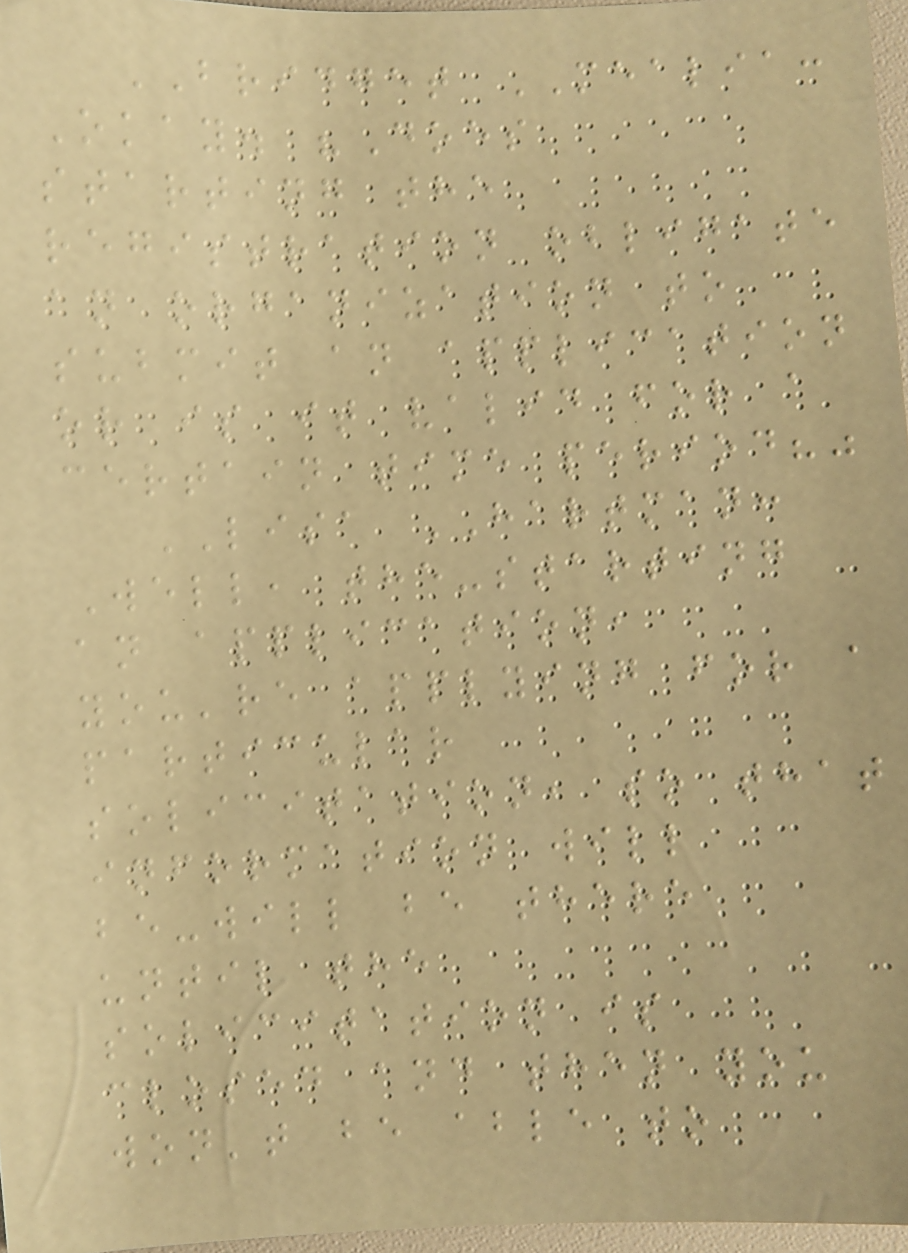BRIDGET MEALIA:
Okay. "Does
starting the
registration obligate
an organization to
submit an application
or is it valid for a
certain time period?"
LISA HARTMAN:
Well, the-starting
an application,
you're applying for a
particular
solicitation, so that
information will
be-will be there
until the
solicitation is
closed and then you
won't be able to
